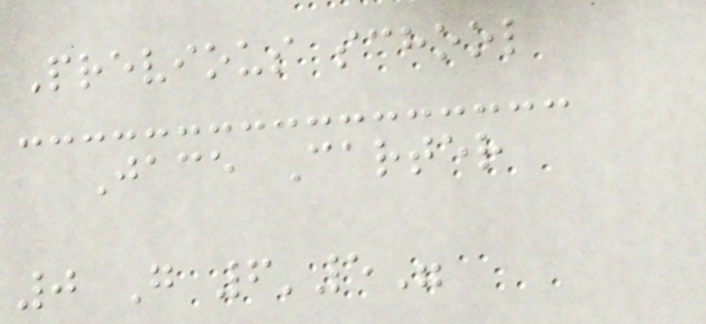Previous school
Jace Carter
0 G 6'5"
